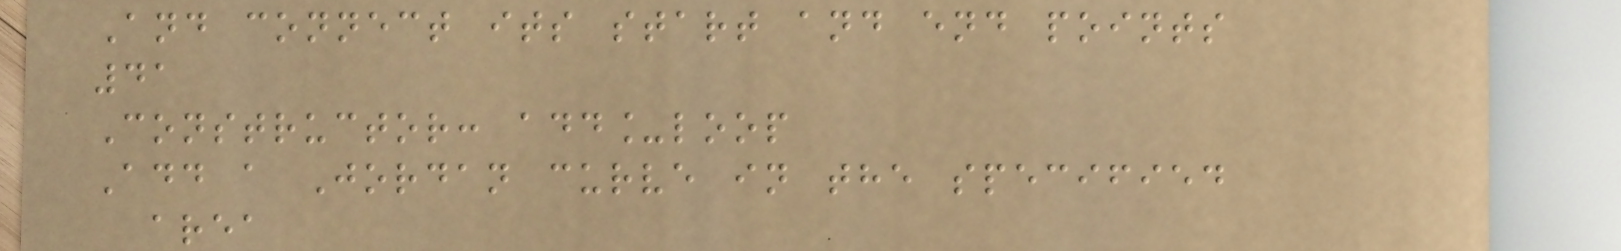And connect its start and end points
41
Constructor: add_loop
Add a Jordan curve in the specified
area
